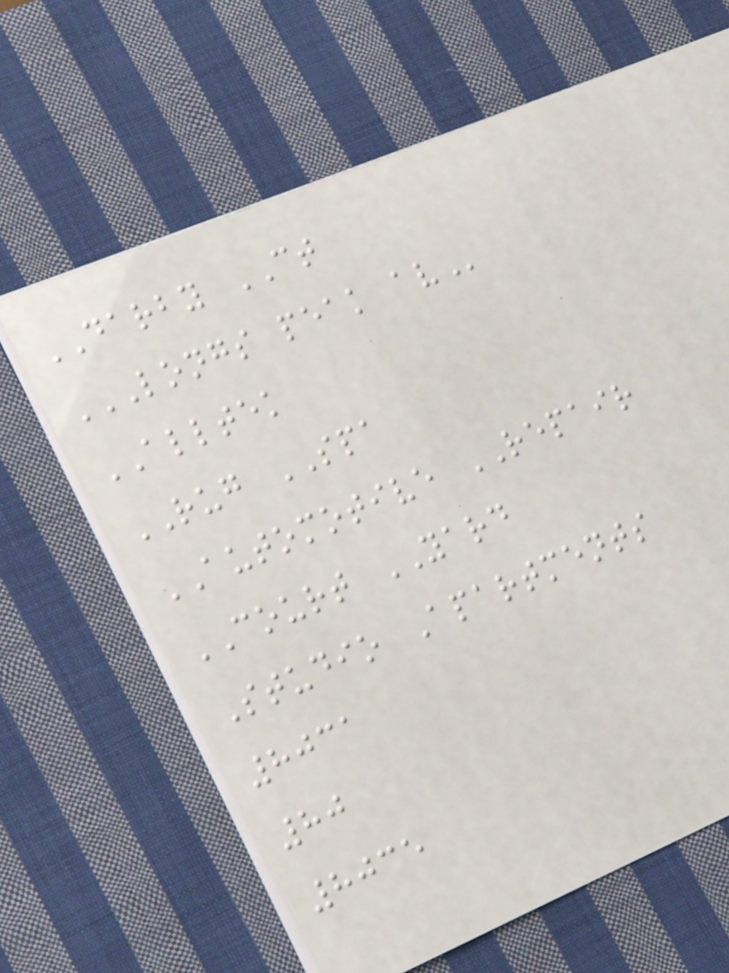DARBY CT
LONGS PEAK AV
ALLTEK
RUG SPA
AUTOMOTIVE REPAIR
COURT YARD
Studio Apartments
8031
80
8035
